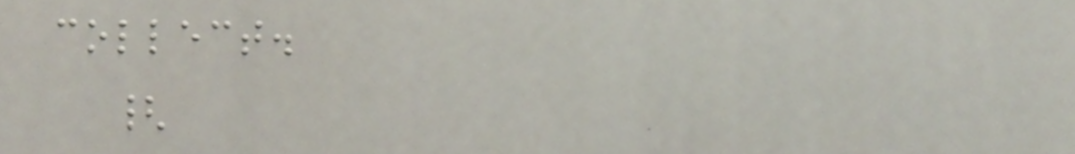collect.
{
